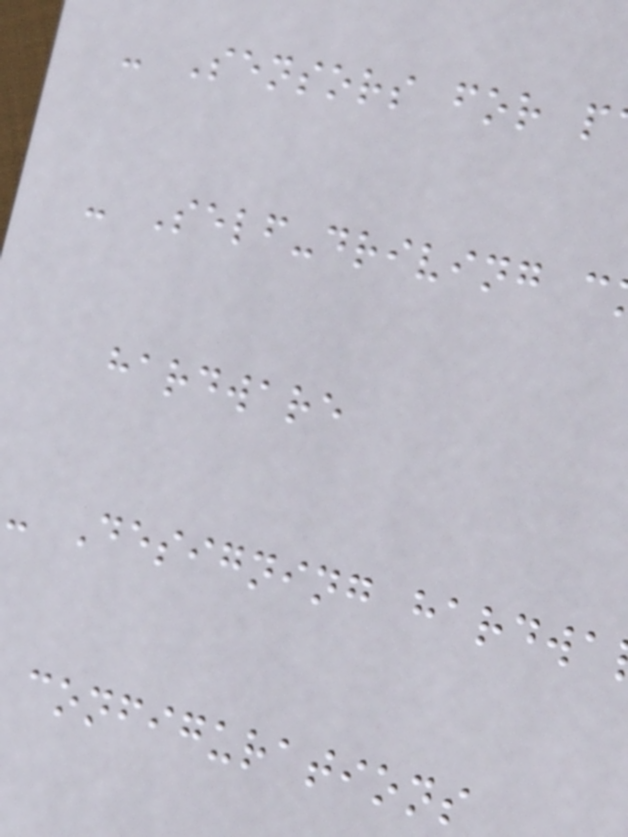- Sensors for p
- Self-driving c
hardware
- Designing hardwa
configurations
